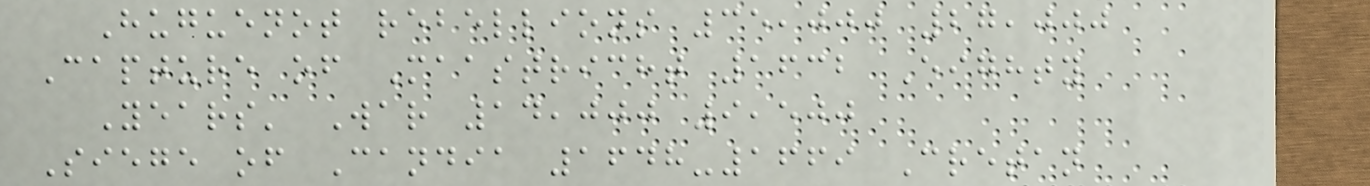Huguenot rebellions 35,000 27,000
Capture of Maastricht 1632 Eighty
Years' War 14,000 9,500
Siege of Candia 1648-1669 Cretan
